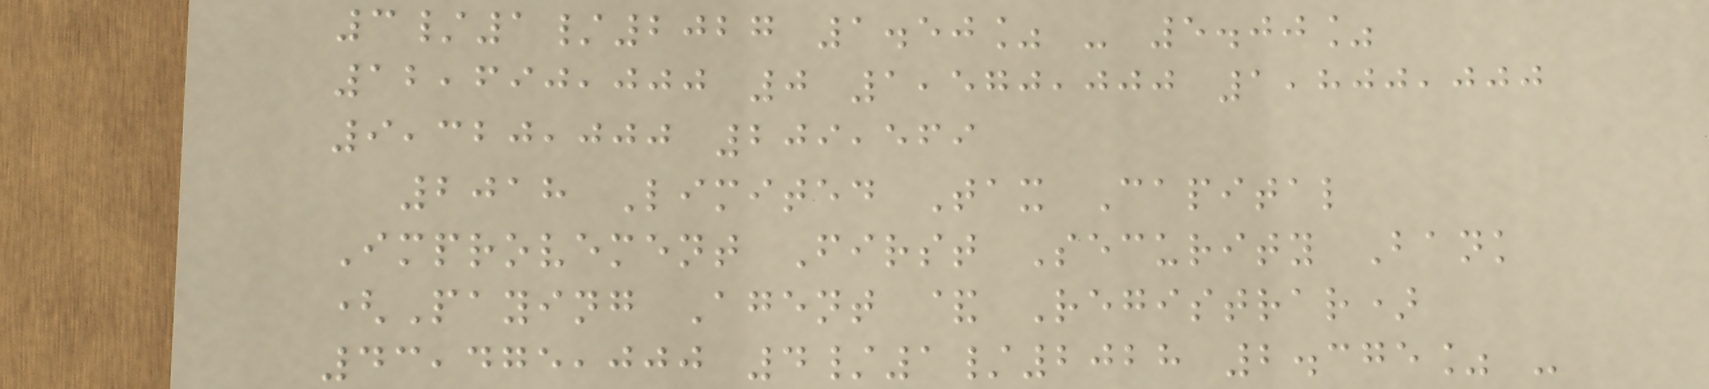3/1/2027 1.50% - 5.00%
12,690,000 0 1,570,000 1,800,000
9,320,000 209,569
2018 Limited Tax Capital
Improvement First Security Bank
(Paying Agent & Registrar)
43,475,000 4/1/2028 2.375% -
